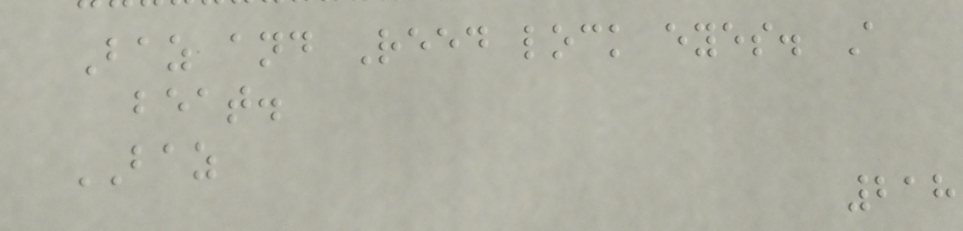Baz and Reed lock eyes. A
beat.
BAZ
218
